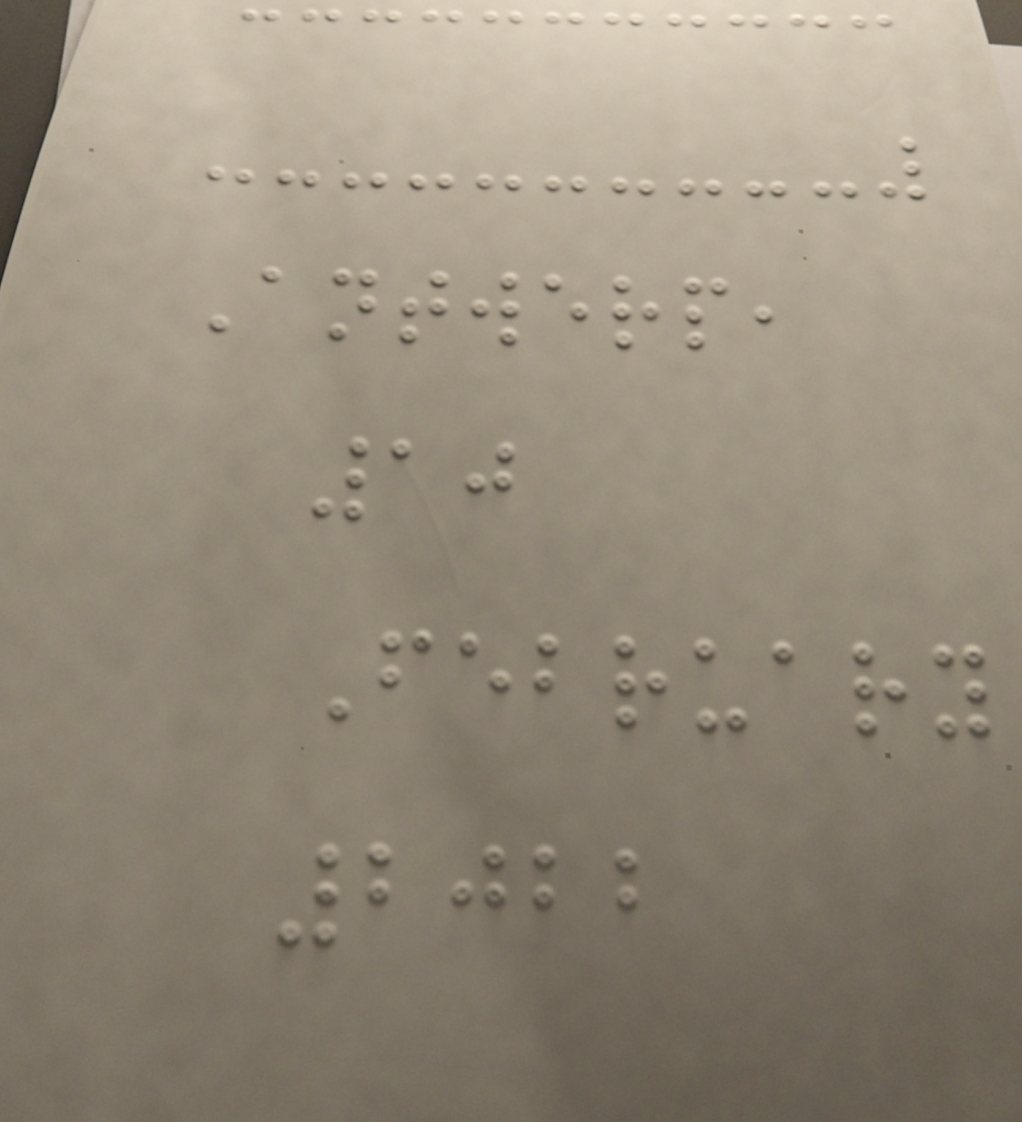Antwerp,
10
February
2022
